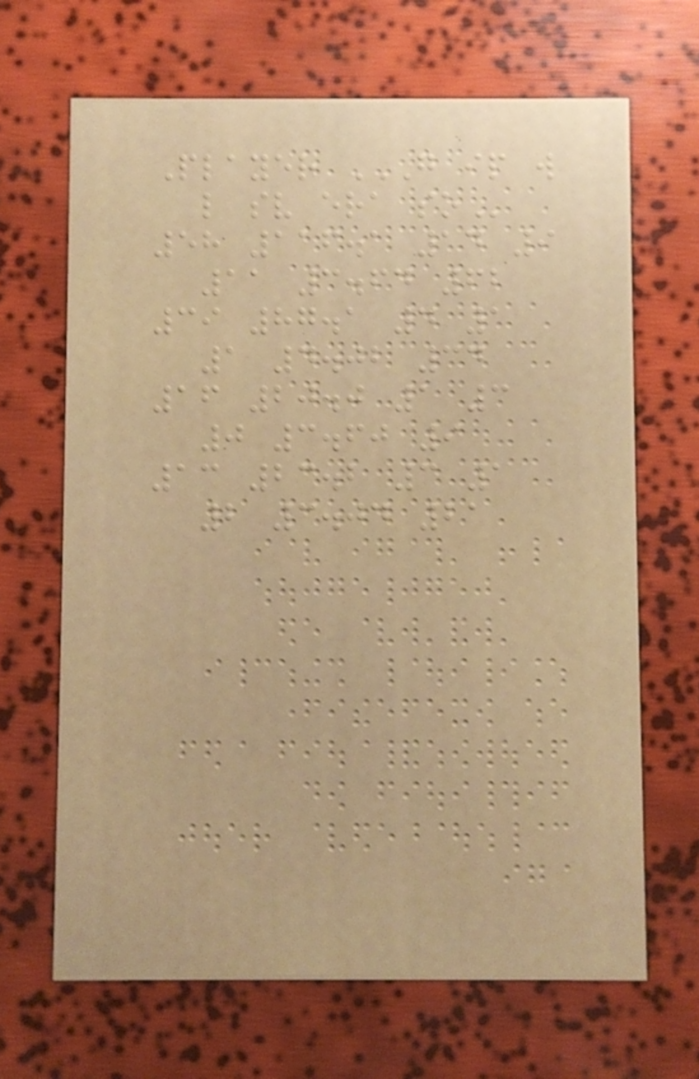Player G IP W
L SV ERA SO
58 116.1 14 9
11 3.64 62
39 87.1 4 1
1 4.02 34
16 20.0 1 3
0 3.60 9
13 23.2 3 1
2 3.04 21
